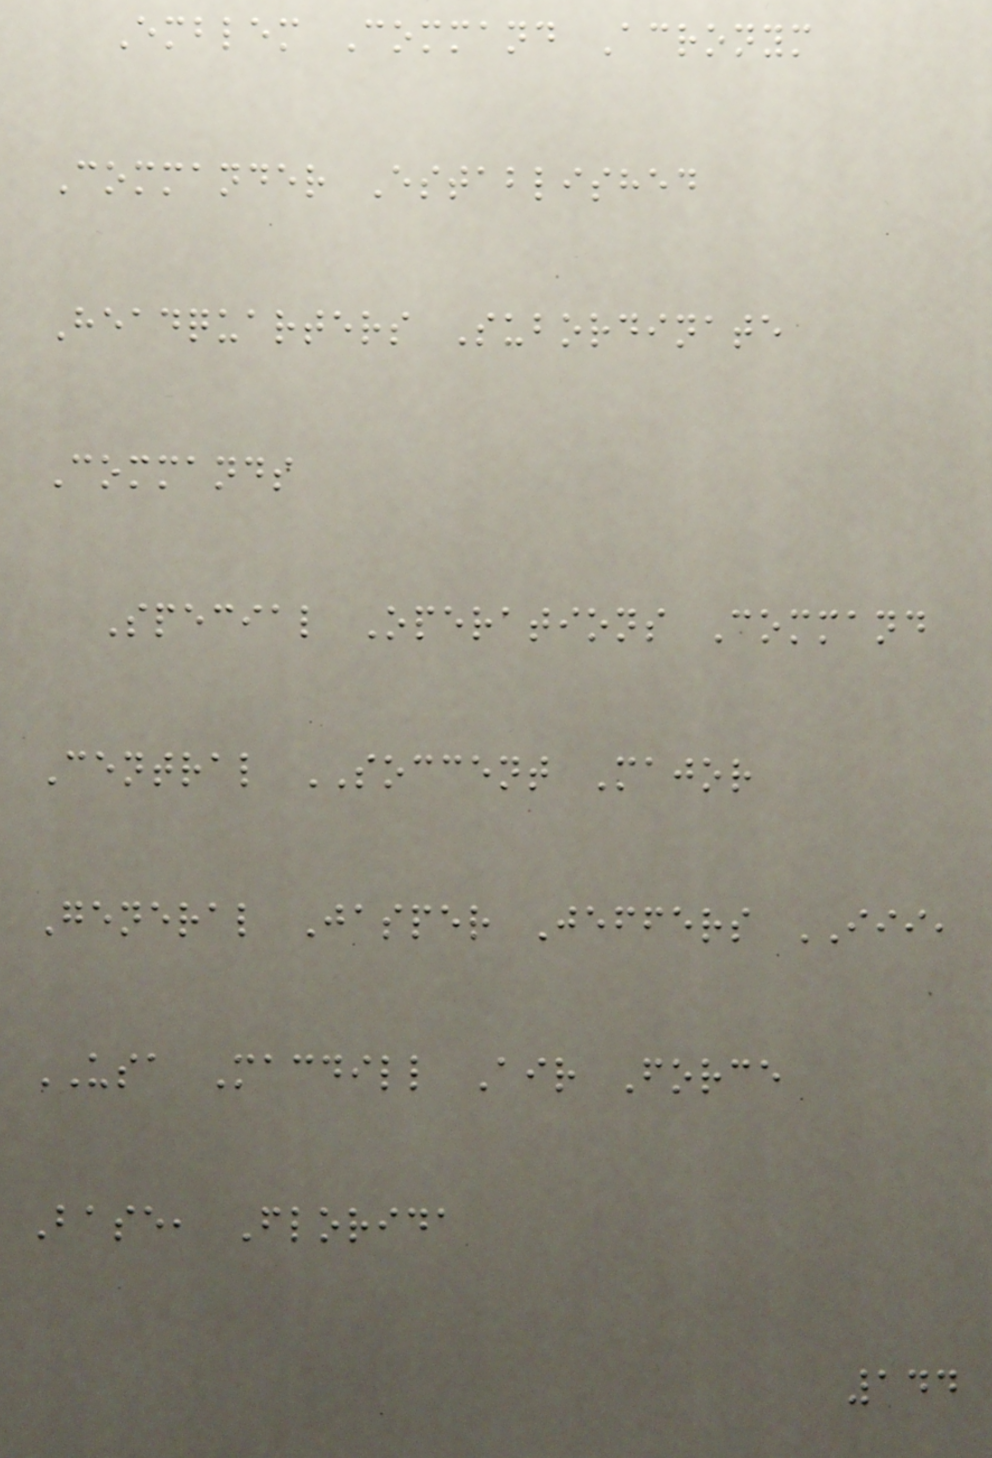Emblem Command Acronym
Commander Established
Headquarters Subordinate
Commands
Special Operations Command
Central SOCCENT Major
General Jasper Jeffers III,
USA Macdill Air Force
Base, Florida
144
